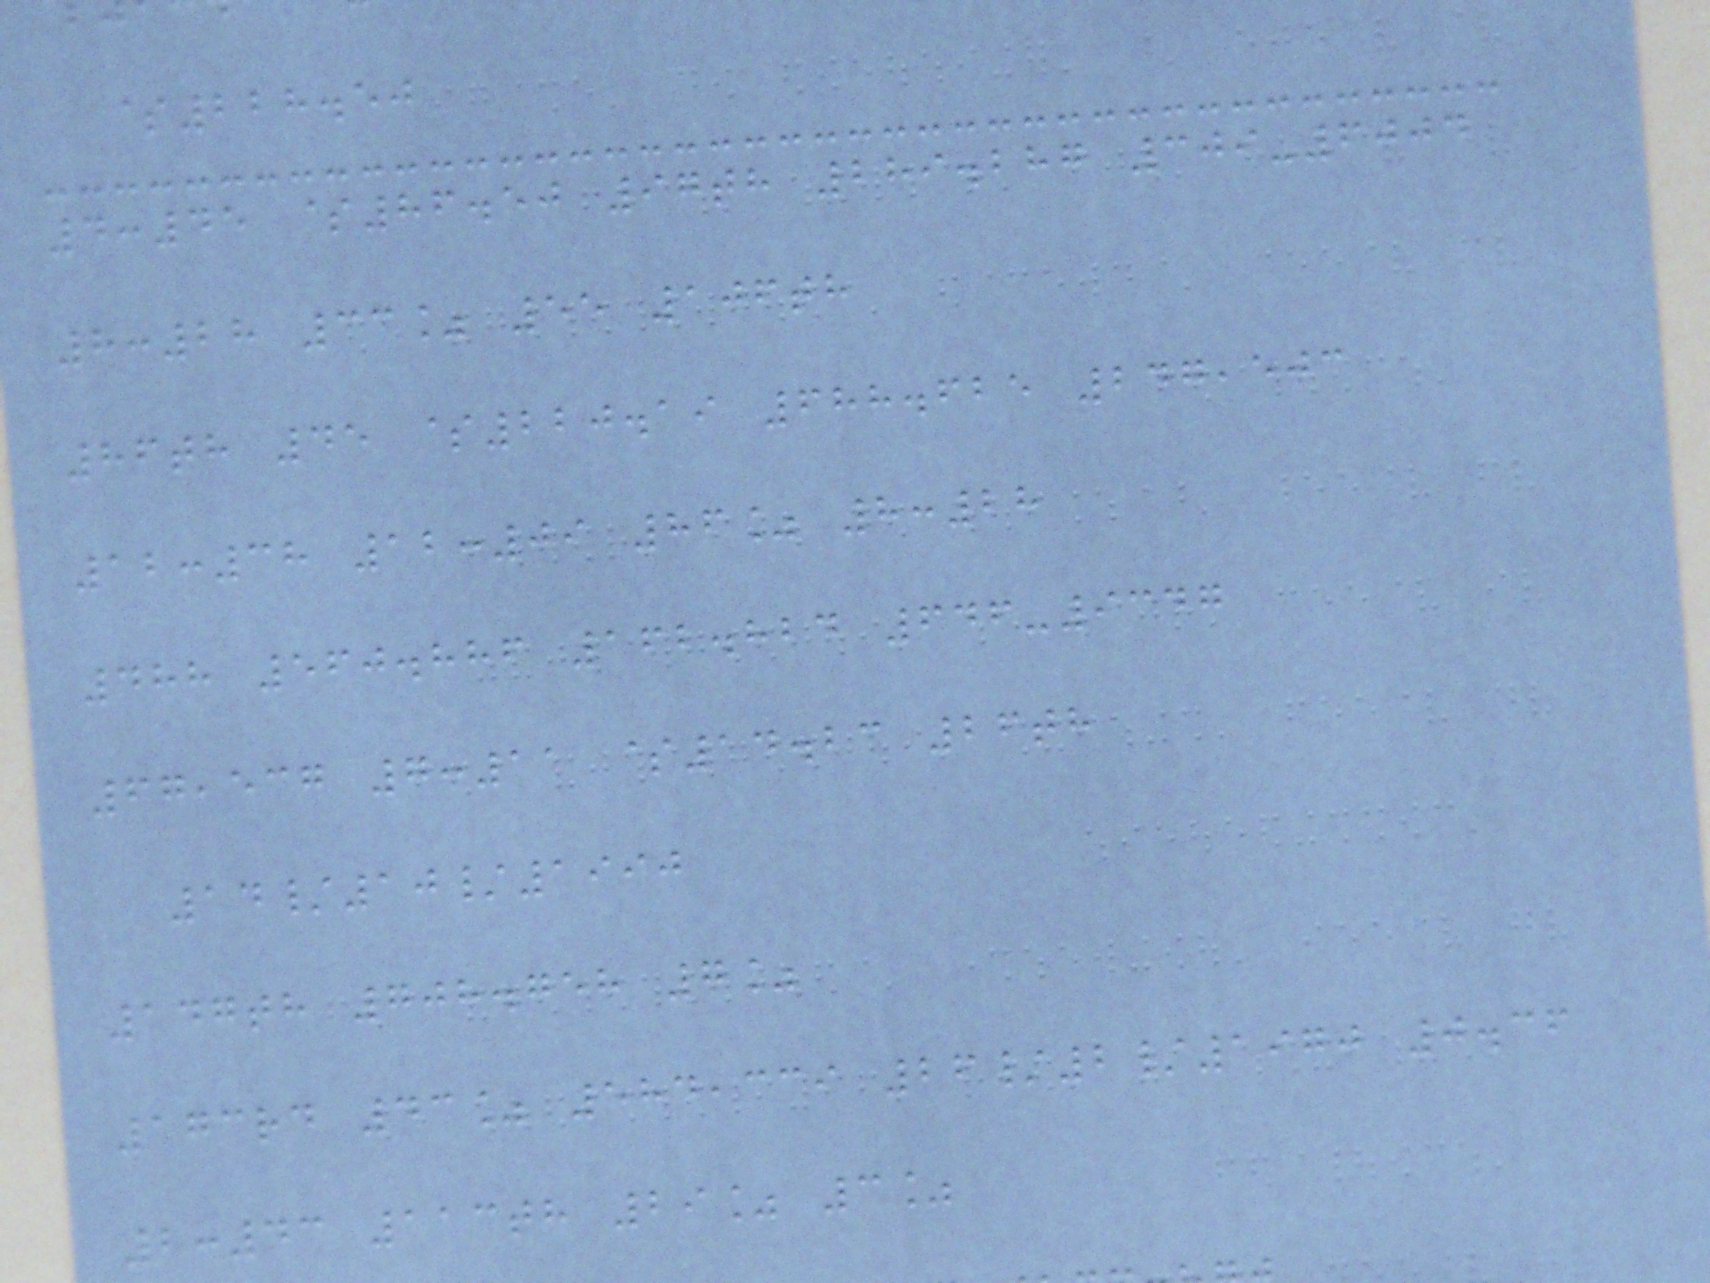$228.50
4:45 $86.50 97th 289.287 309-6004
8:28 33% 55 106th
86th 45 $220.19 688.625 247,503
12:38 12:09 86% 8:28
488 560.886 162.824 646-9347
67,537 7:11 $14.23 26th
14/10/1990
147th 708.758 7%
173rd 43% 584,339 26/2/1970 0.36
2:43 113th 29% 3%
